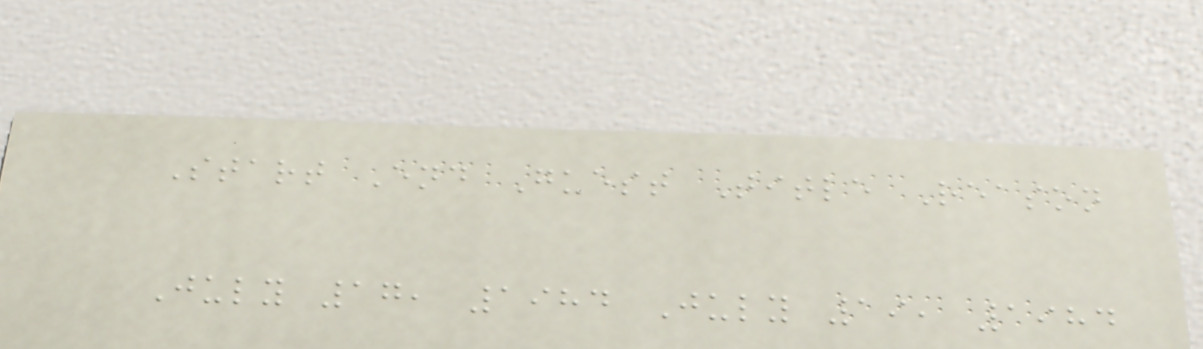Start End Guest Title Reason
July 17, 1984 July 19, 1984
